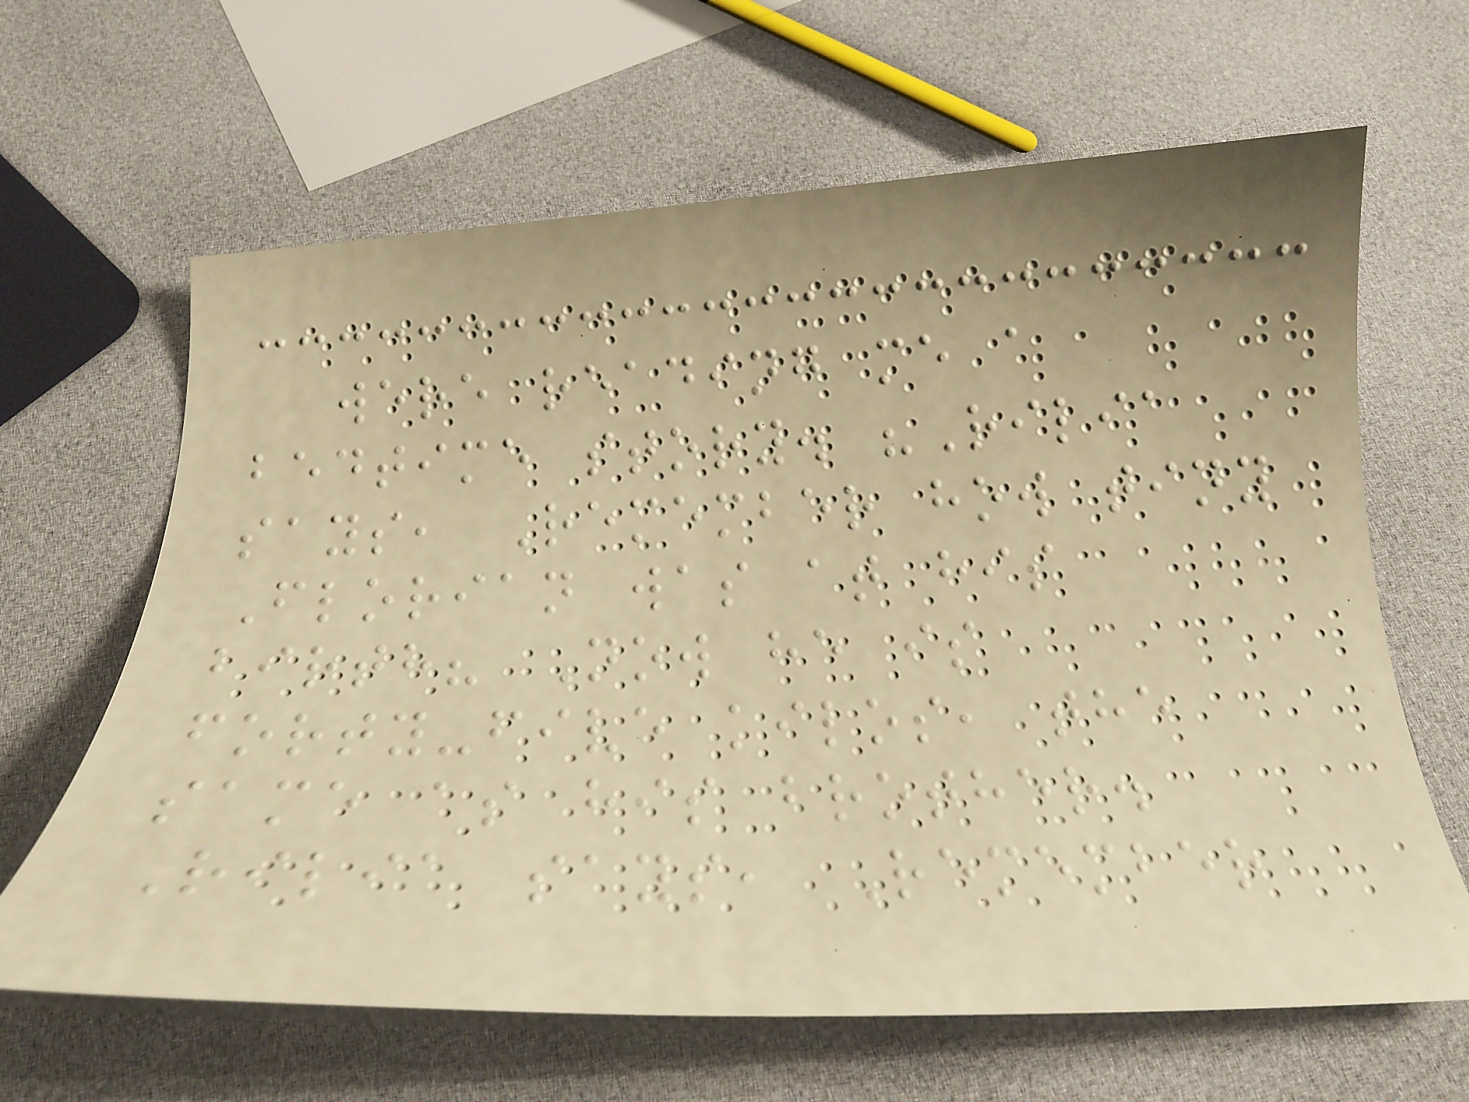were reading me a
bedtime story. "Rilia
says, Remember how tiny
Florian was at his
birth? Now he is
forty-five kilos, the
same as his brother.
Rilia says, Remember
